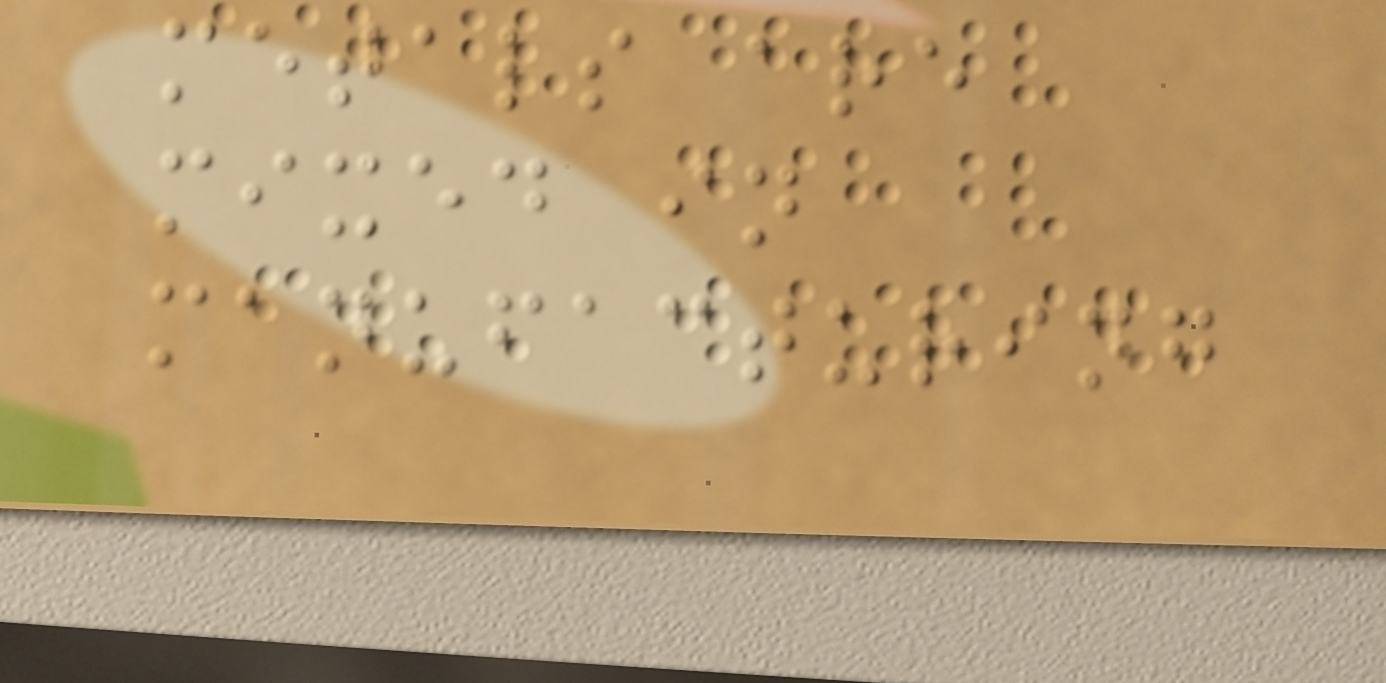metals are
mixed in
manufacturing
